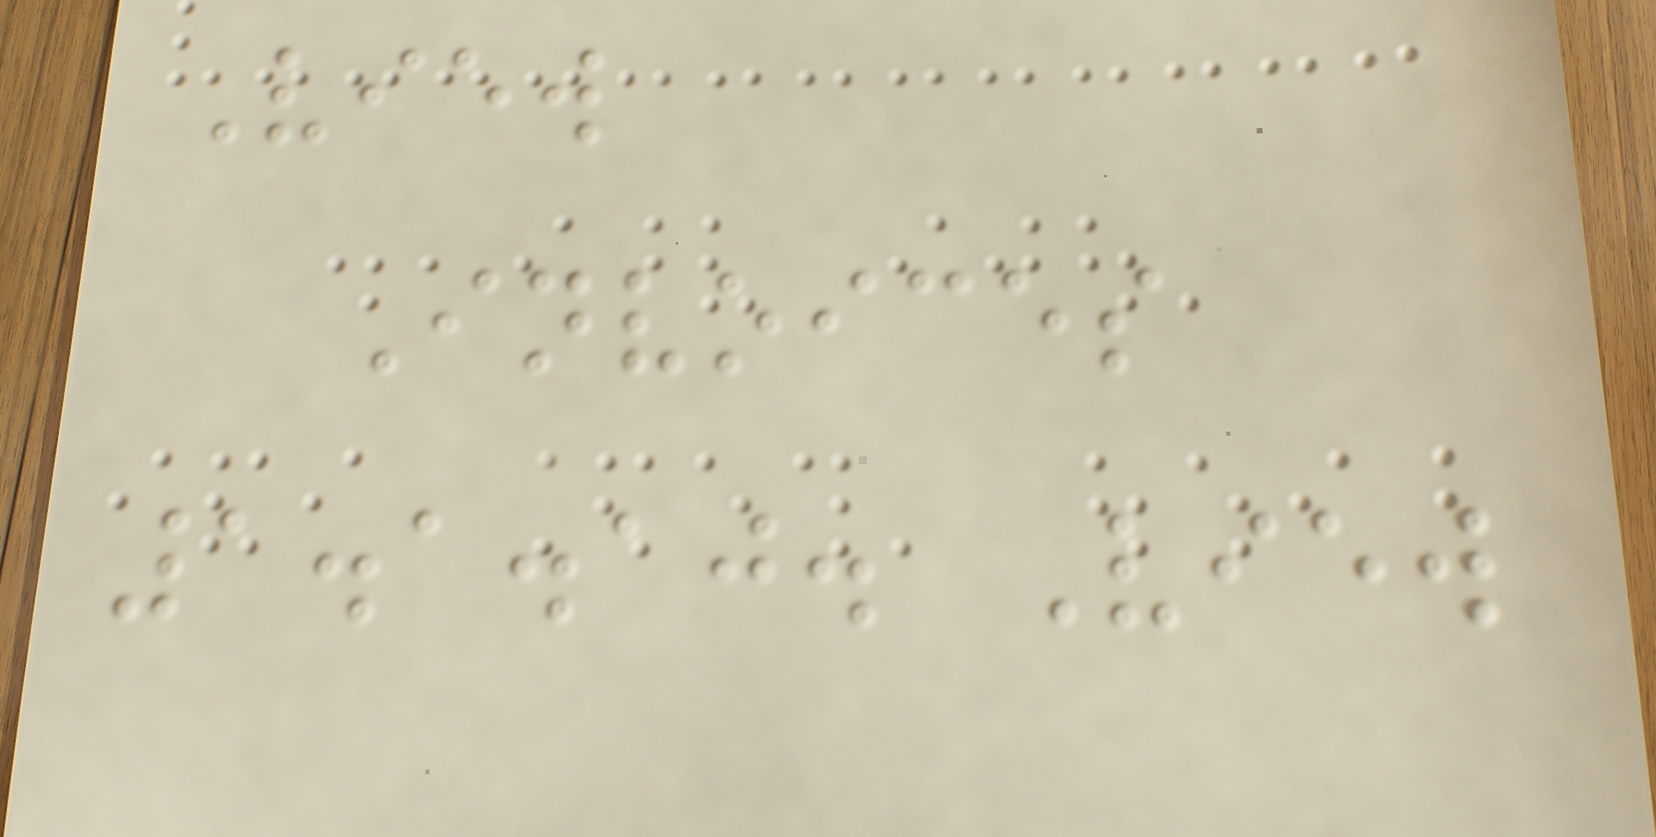View
Invoices
1.1.10. View
